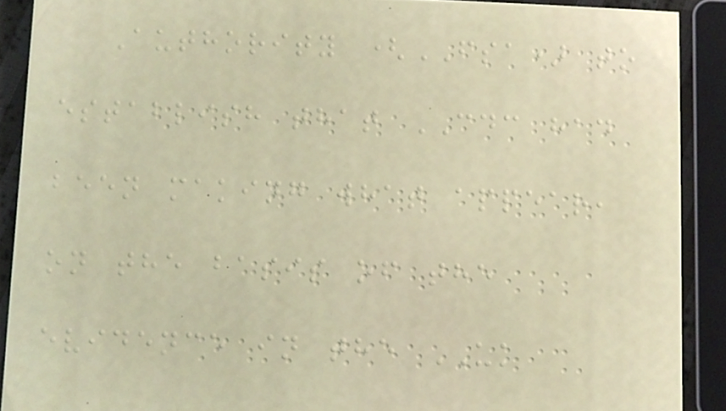Authority (FSA) to
establish that CDC had
been making what appear,
on the basis of the
evidence in the UK
